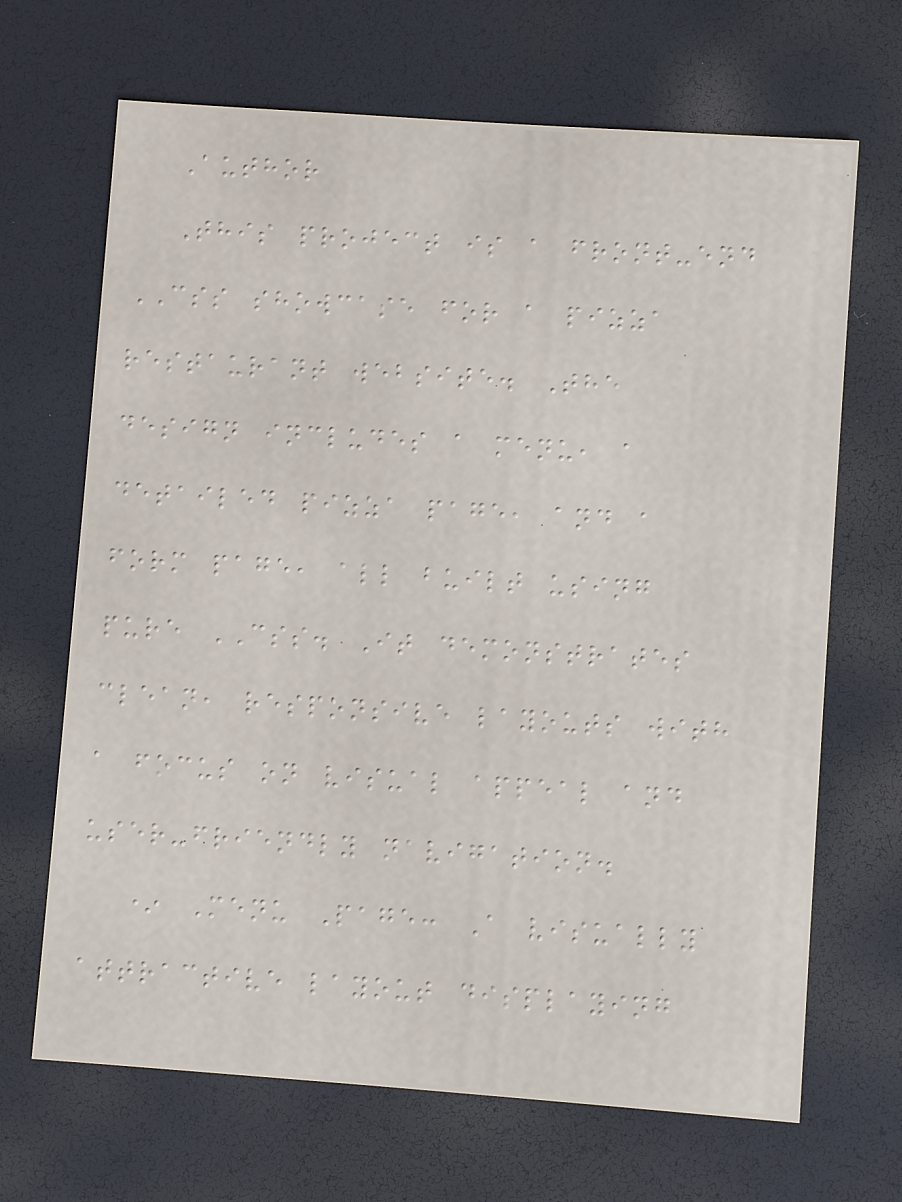Author
This project is a front-end
CSS showcase for a pizza
restaurant website. The
design includes a menu, a
detailed pizza page, and a
form page, all built using
pure CSS. It demonstrates
clean, responsive layouts with
a focus on visual appeal and
user-friendly navigation.
* Menu Page: A visually
attractive layout displaying
